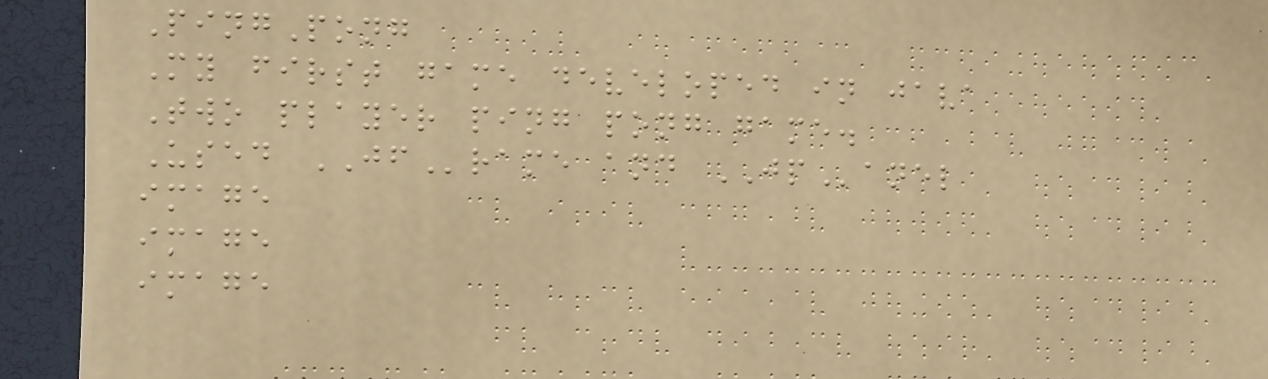PingPong
My first game developed in java
Two player ping pong game.
Used JFrame and JPanel
image
image
image
